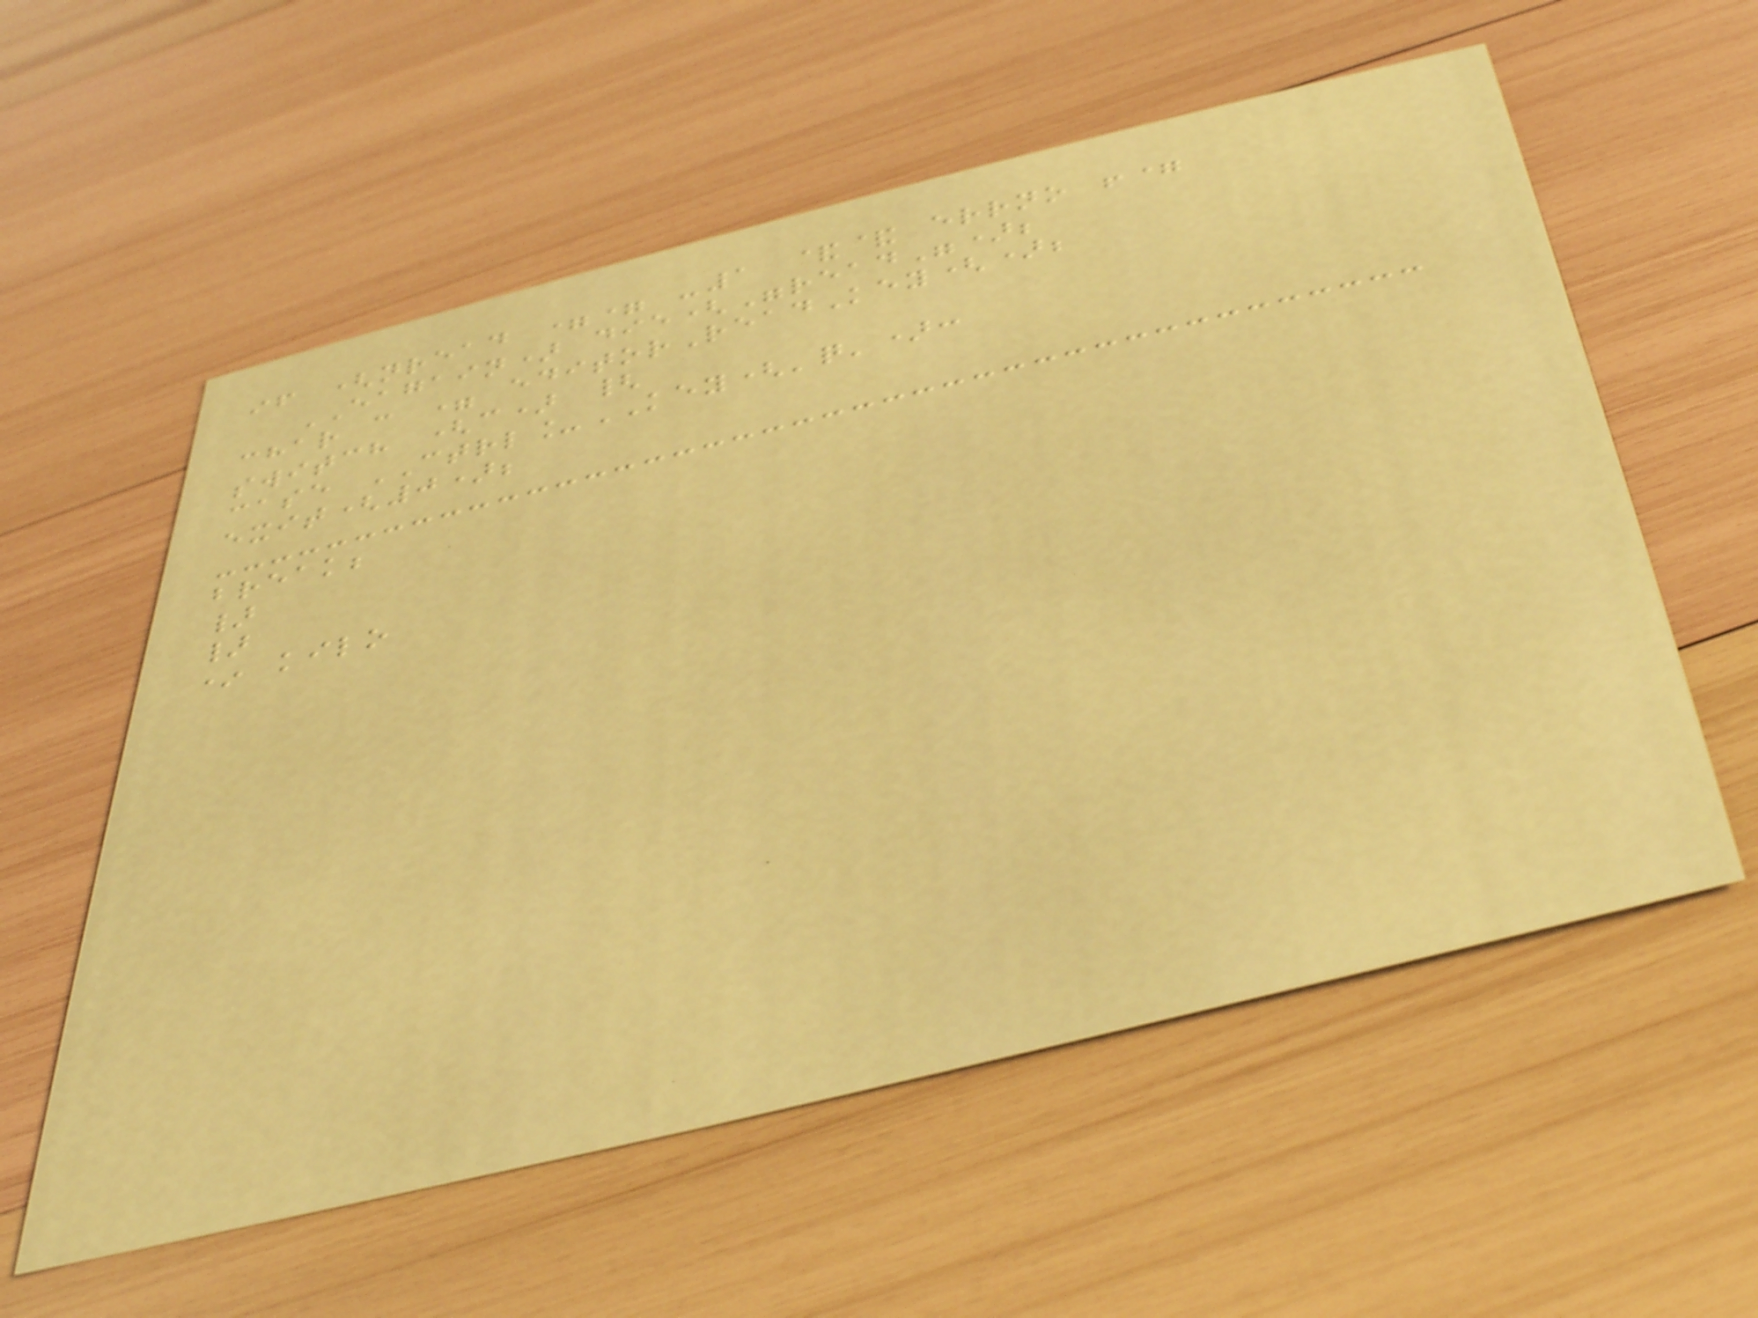if (nread == -1 && errno !=
EAGAIN) die("read");
char c = editorReadKey();
switch (c) {
case CTRL_KEY('q'):
exit(0);
break;
}
}
* kilo
